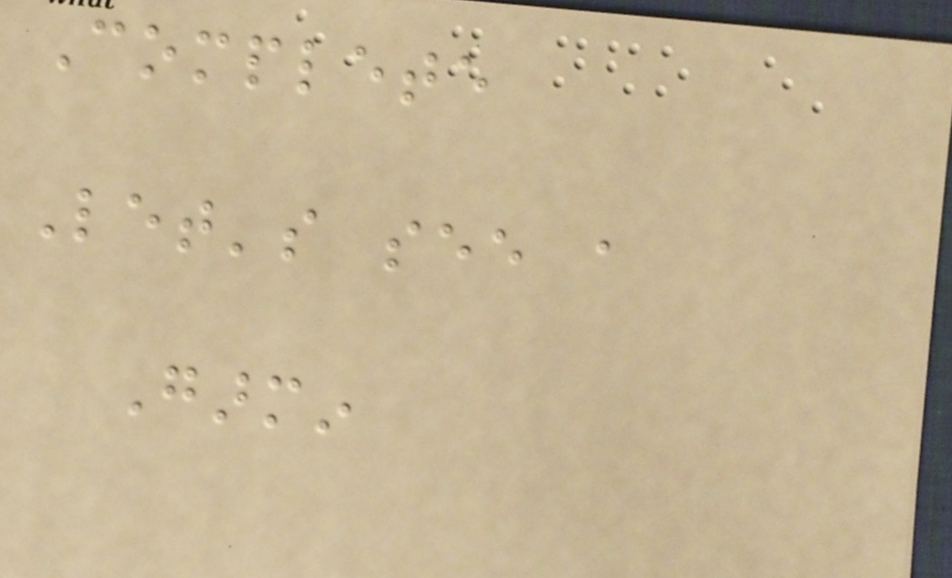Complete
Let's see a
Garmin
